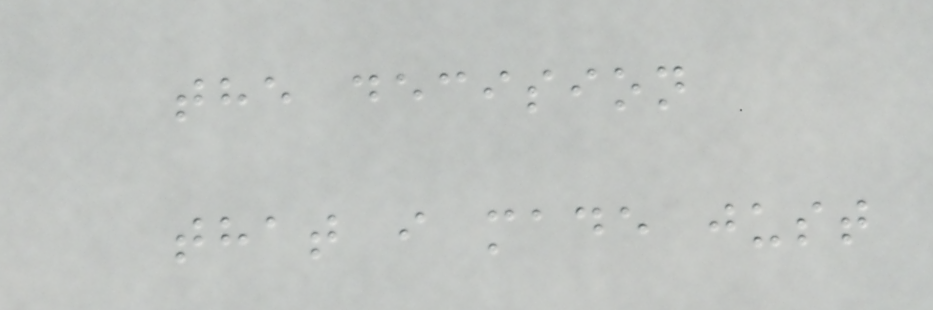the decision
that i made just
